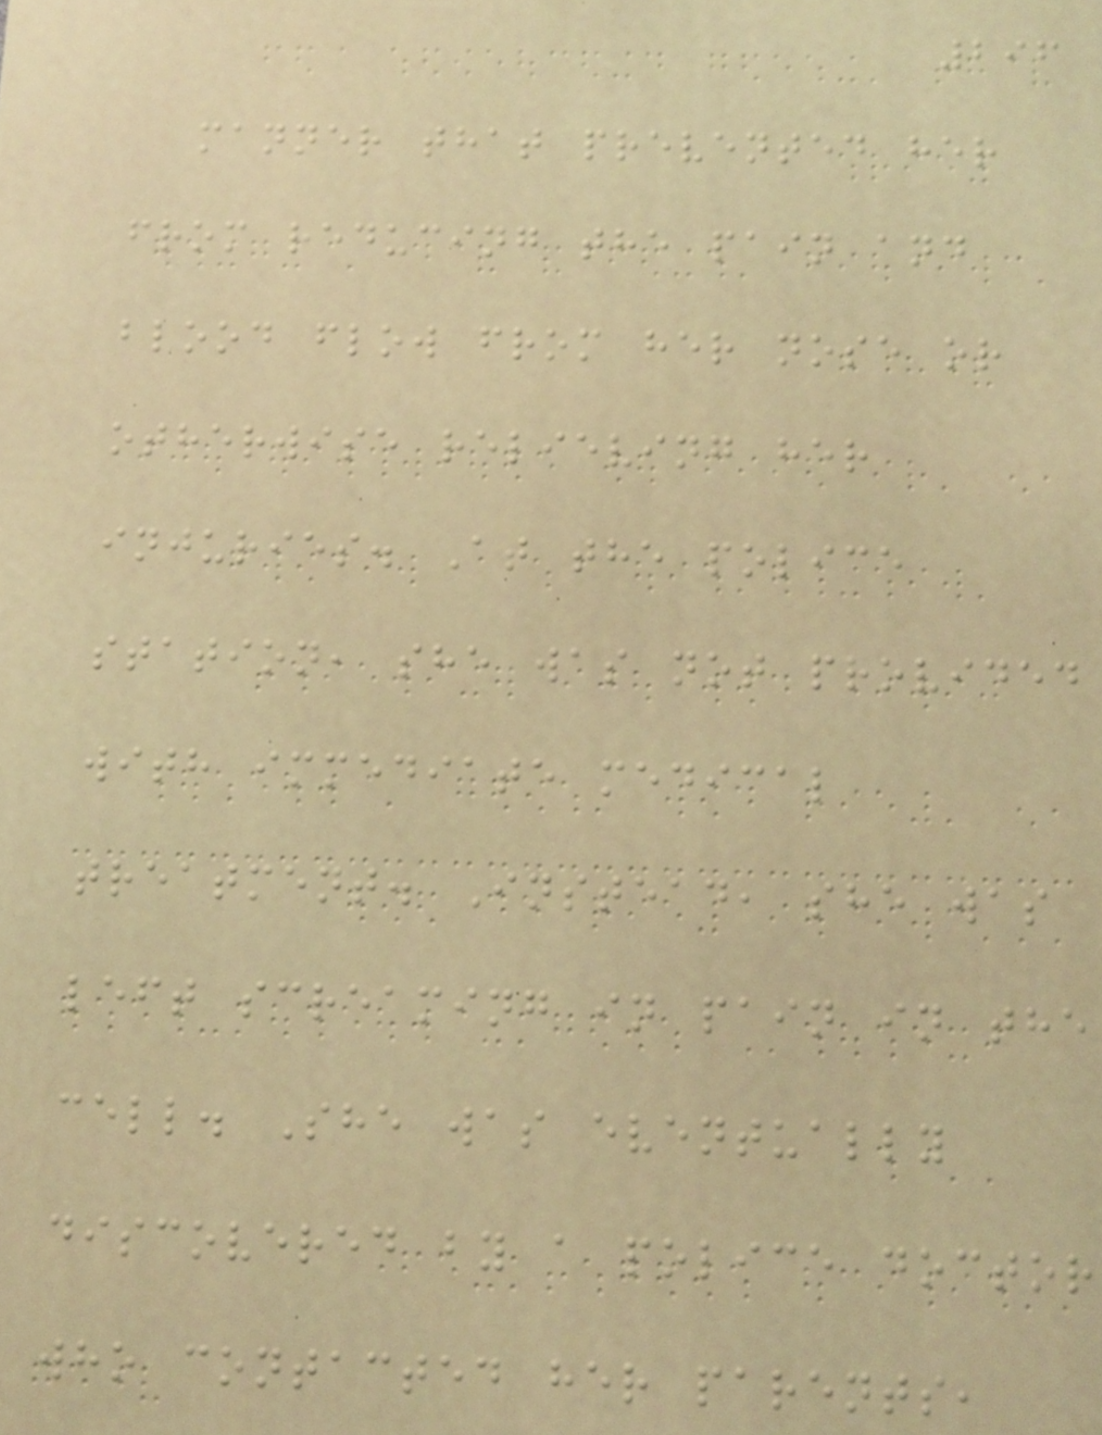296
manner that prevented her
from reducing the pain and
blood flow from her nose or
otherwise relieving her
injuries. At the police
station, she was not provided
with immediate medical
treatment. Instead, she was
left screaming in pain in the
cell. She was eventually
discovered by a police doctor
who contacted her parents,
